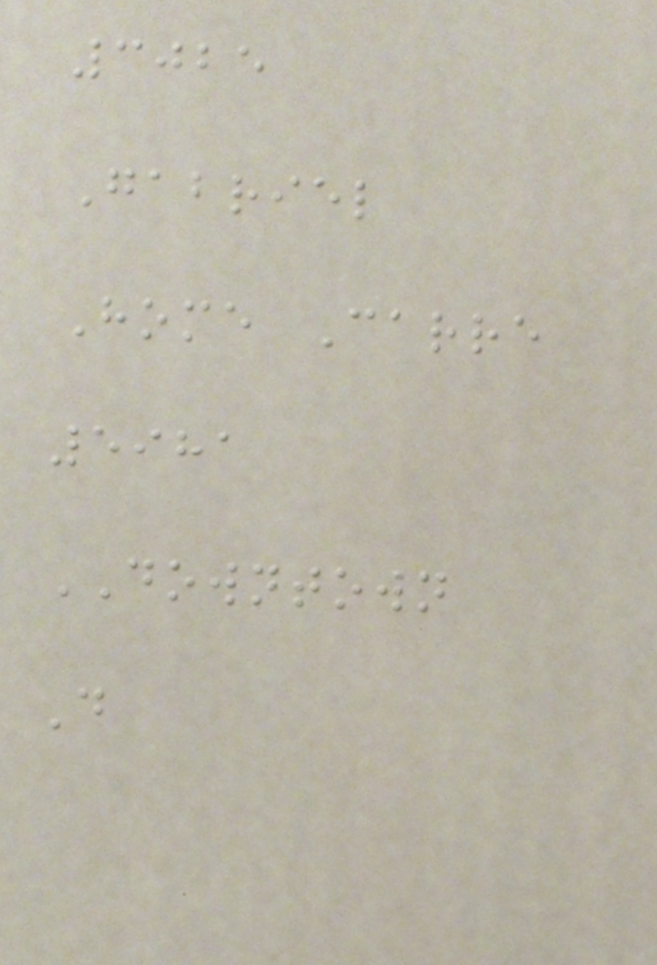3025
Gabriel
Home Carre
5981
DOWNTOWN
D
